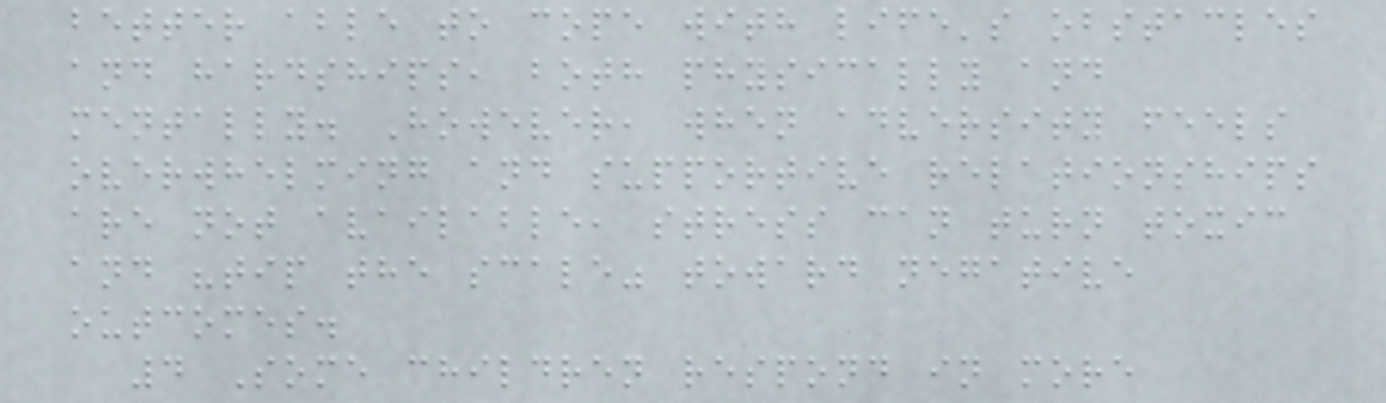better able to cope with life's obstacles
and hardships, both physically and
mentally. However, when adversity feels
overwhelming and supportive relationships
are not available, stress can turn toxic
and "tip the scale" toward negative
outcomes.
4 Some children respond in more
